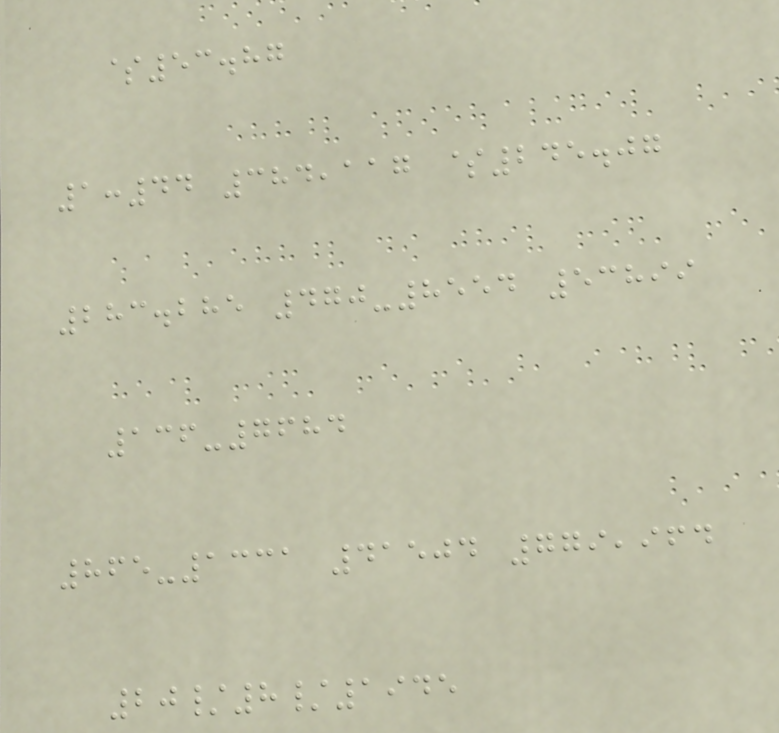$53.87
1:44 384,117 $245.07
283.285 470-8554 53899
136-7684
865-1331 41504 779,964
20/8/1945
